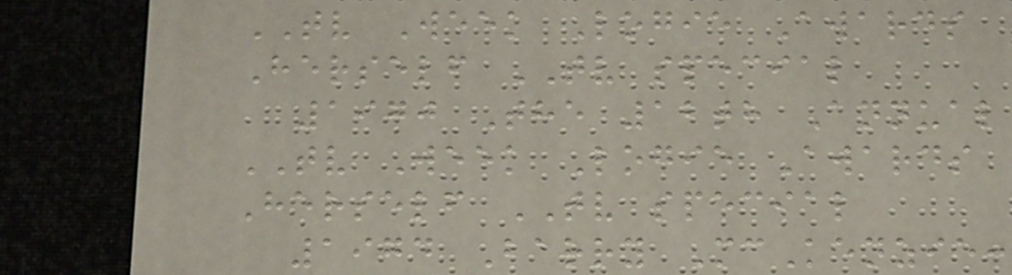TV Week Logie Awards
Herself TV special
1970 The 12th Annual
TV Week Logie Awards
Herself TV special
1974 Barry McKenzie:
